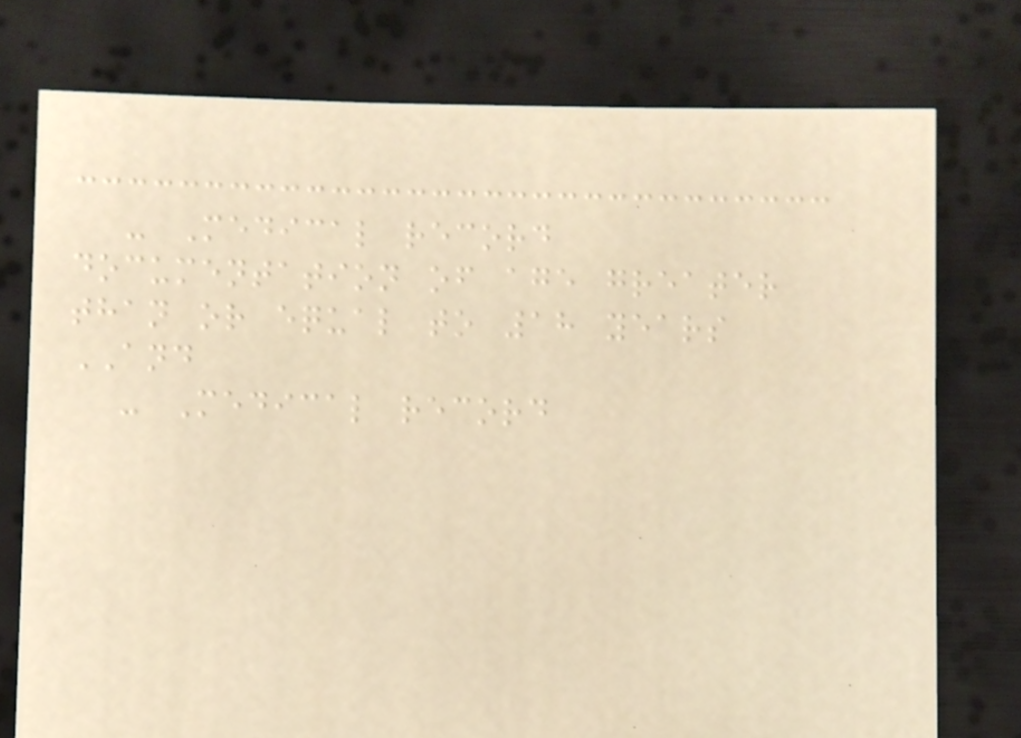- Medical record
documentation of age greater
than or equal to 18 years
AND
- Medical record
